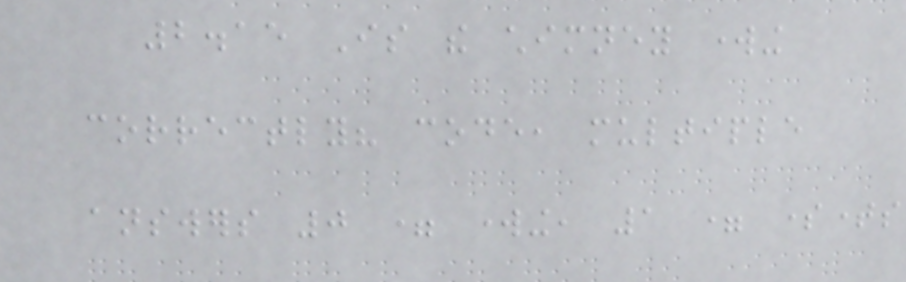2.15 Is the chimney working
correctly? code, multiple
answers 0 = working, 1 = sometimes
